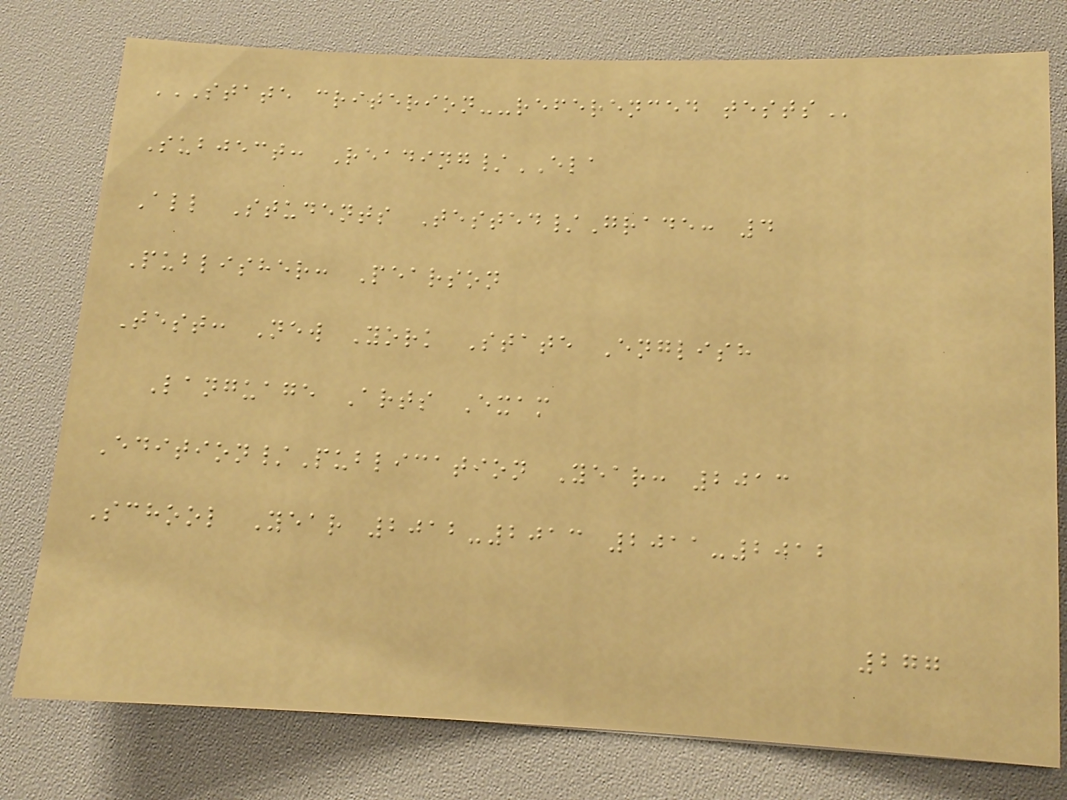STATE CRITERION--REFERENCED TESTS
Subject: Reading/ELA
All Students Tested/Grade: 4
Publisher: Pearson
Test: New York State English
Language Arts Exam
Edition/Publication Year: 2013
School Year 2012-2013 2011-2012
277
